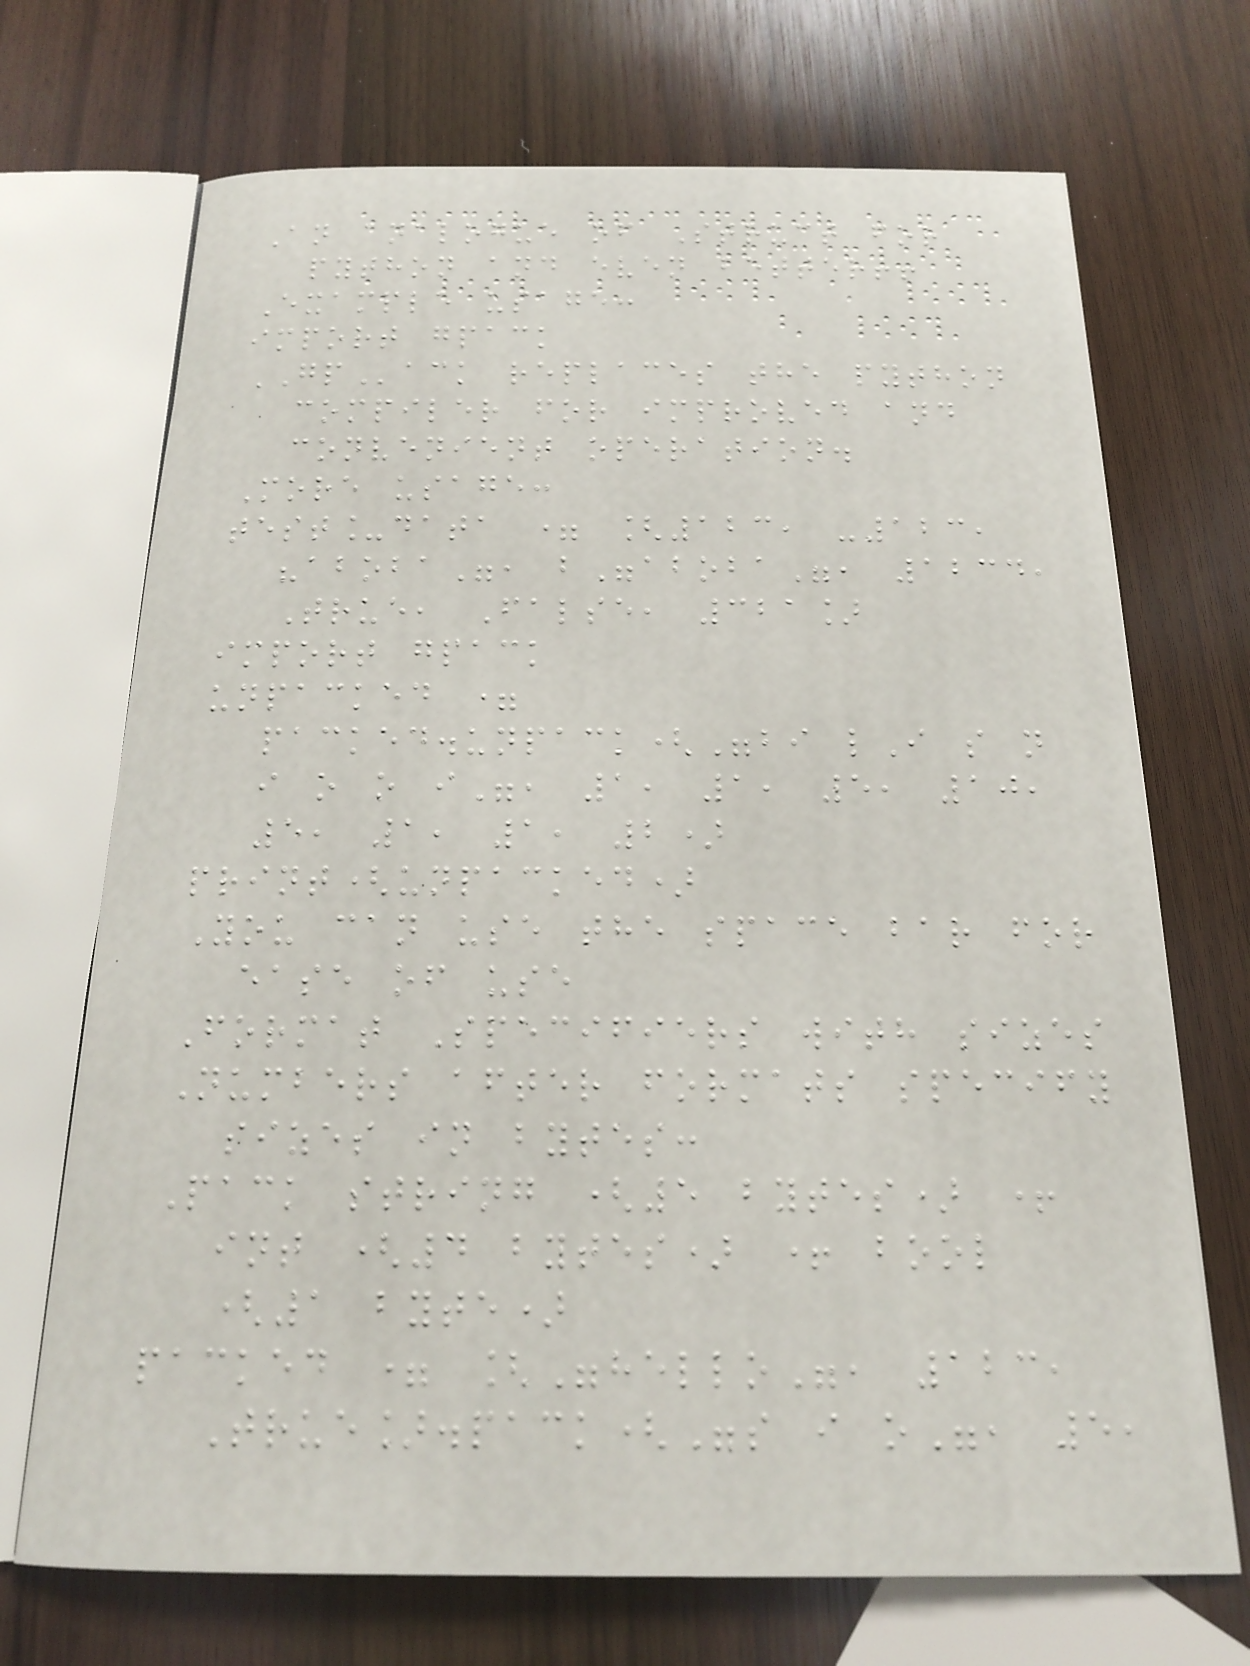An analogue of Struct for
python and even better!!
Example usage:
import gpack
GPack replaces the python
compiler for improved and
convenient operation.
More usage:
test_data = [123, -123,
"aboba", b"aboba", 1234,
True, False, 321]
import gpack
unpacked =
packed.unpack("bi lI s n
i o o i", 1, 1, 5, 10,
5, 1, 1, 2)
print(unpacked)
You can use the space bar for
ease of use
Format Specifiers with sizes
Numbers after formats specify
sizes in bytes:
Pack string (5 bytes) +
int (4 bytes) + bool
(1 byte)
packed = ["hello", 123,
True].pack("s i o", 5,
